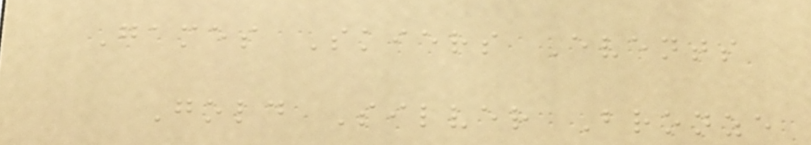Games Skiers Events
Gold Silver Bronze
